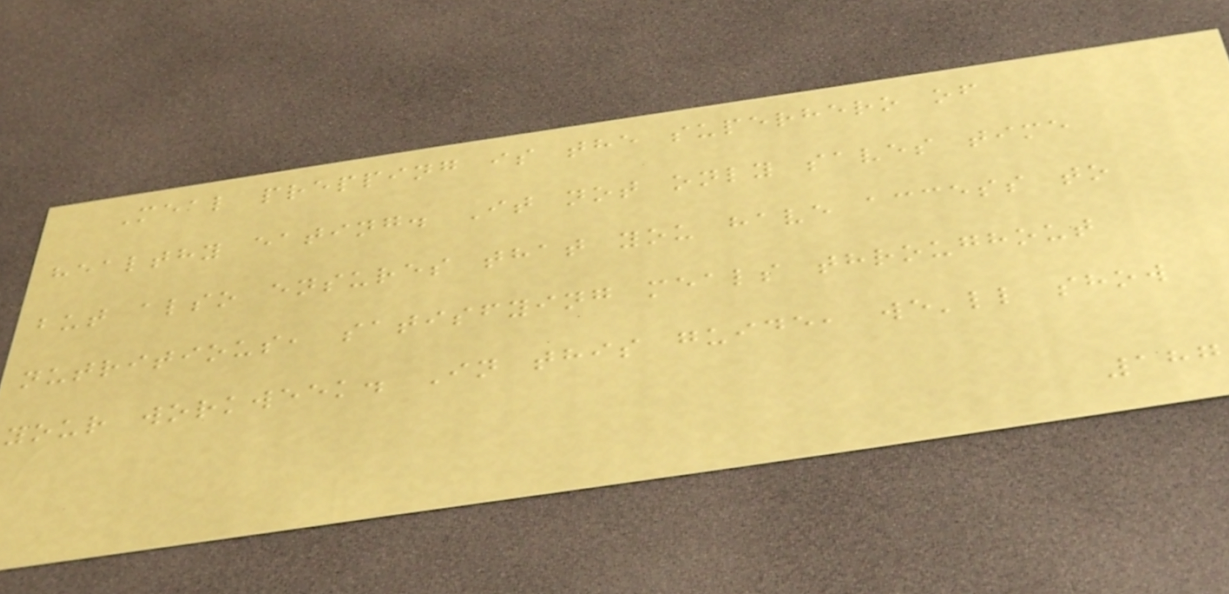Meal prepping is the superhero of
healthy eating. It not only saves time
but also ensures that you have access to
nutritious, satisfying meals throughout
your workweek. In this guide, we'll show
187
